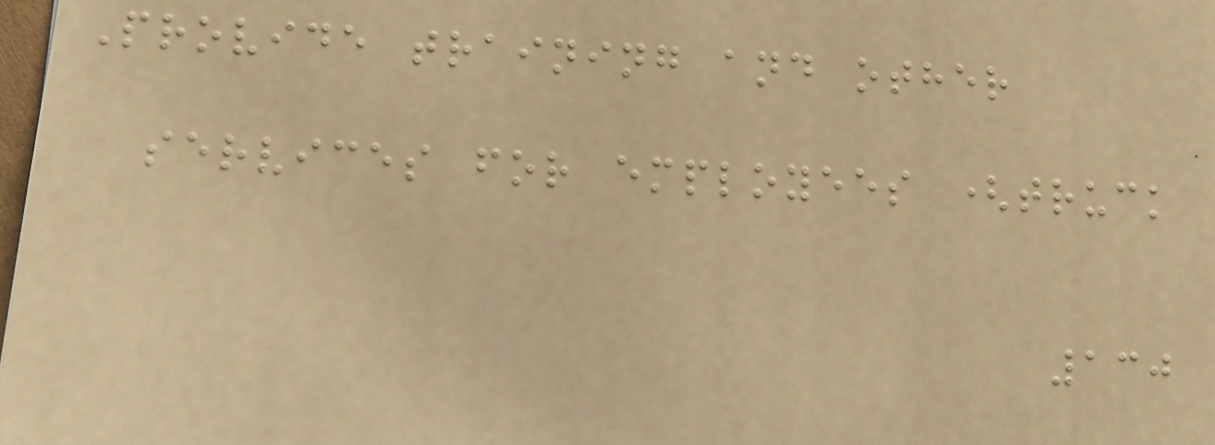Provide training and other
services for employees (truck
130
